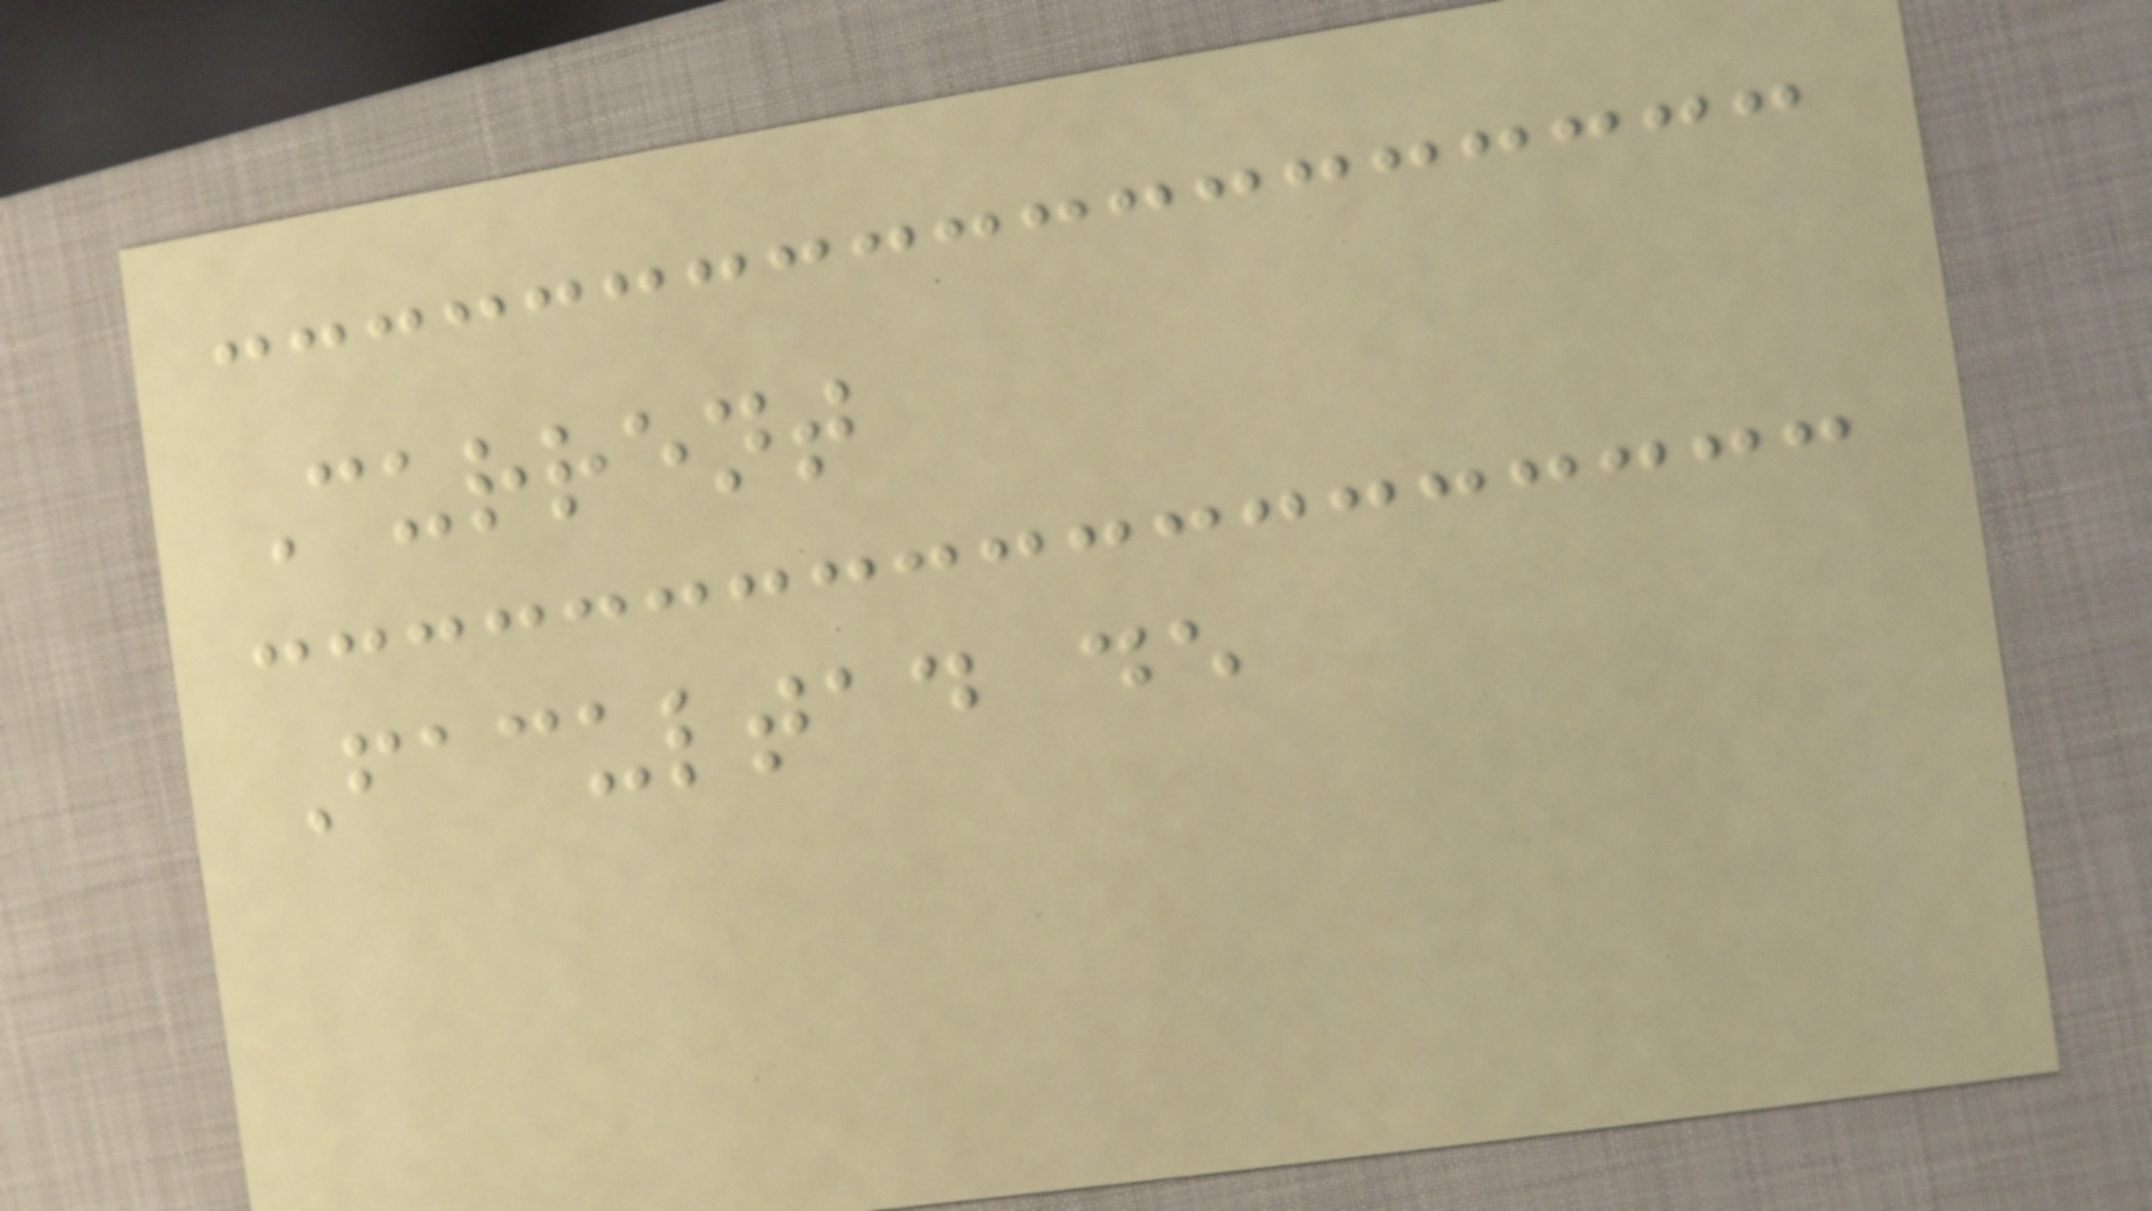Current
Facultad de
